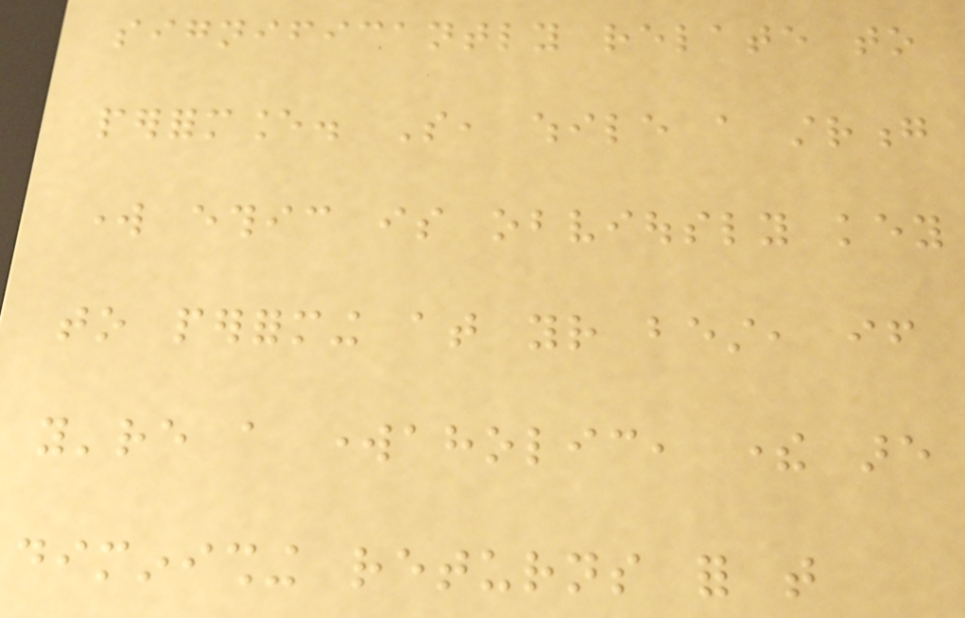significantly relate to
performance. So, while a strong
work ethic is obviously key
to performing at your best, if
you're a workaholic, there are
diminishing returns for that
